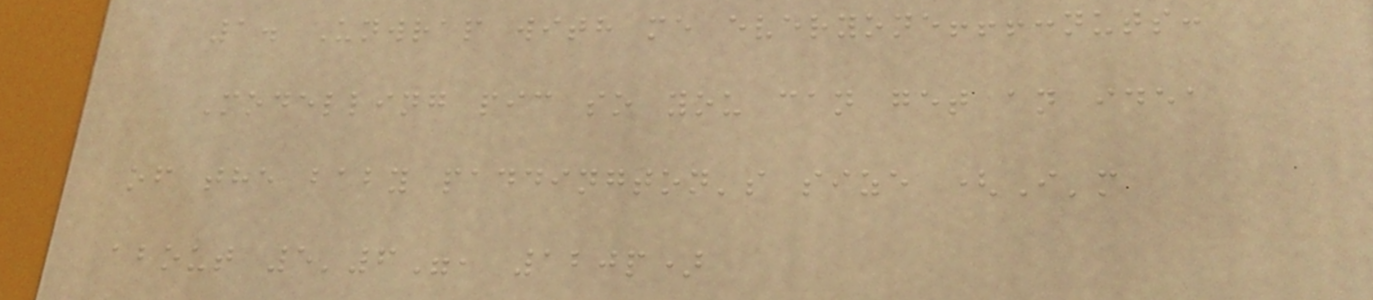1. Unwrap with me everyone!!!:nuts:
Modelling pic so you can get an idea
of the baby paddington's size (I'm
about 5'6", 120p)
